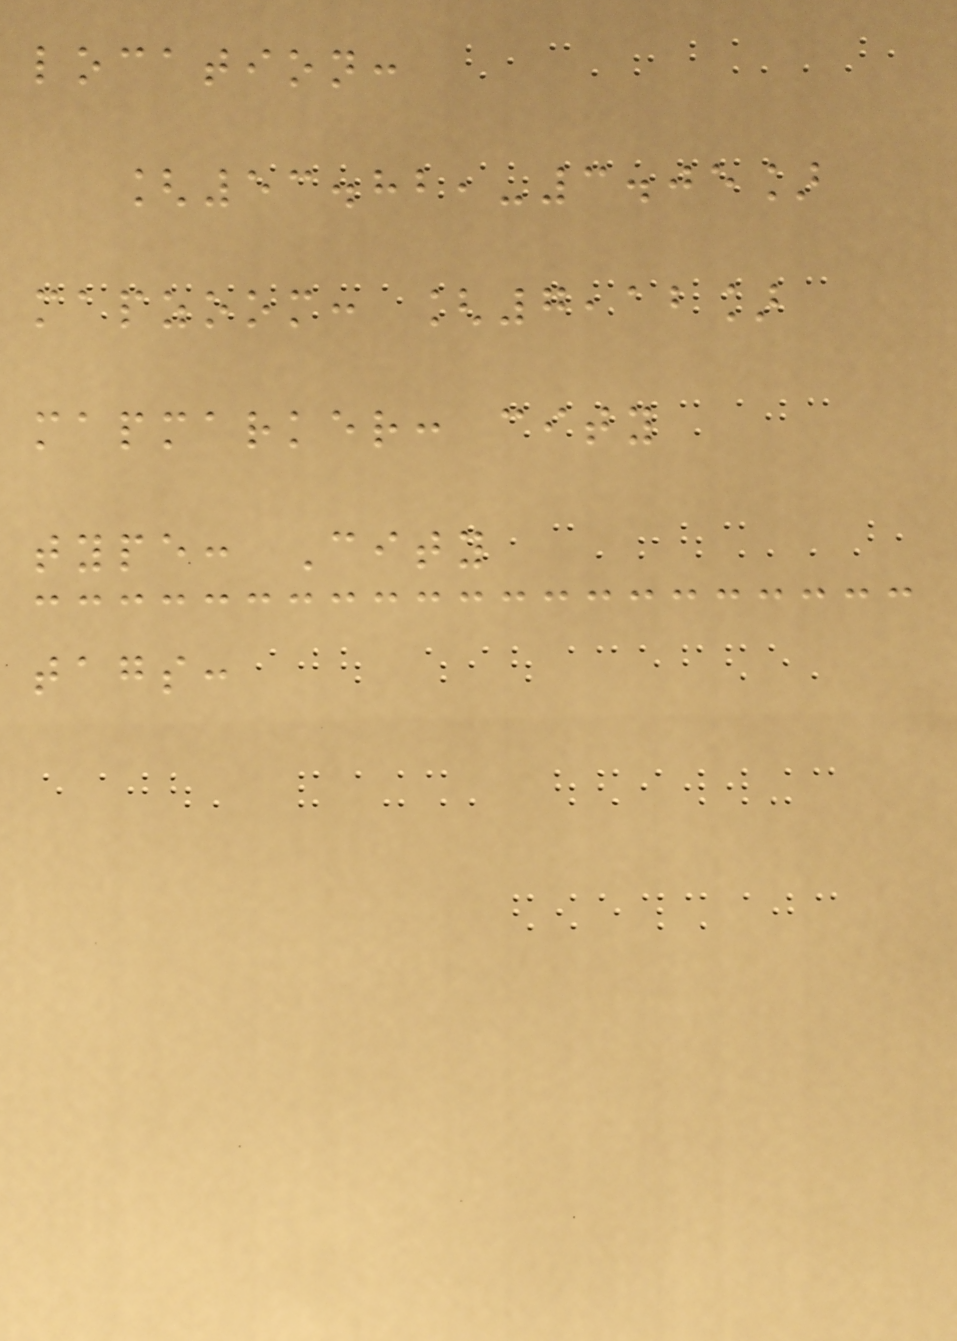location:
[53.82,-3.05]
mapzoom: [7,12]
mapmarker: city
type: City
tags:
